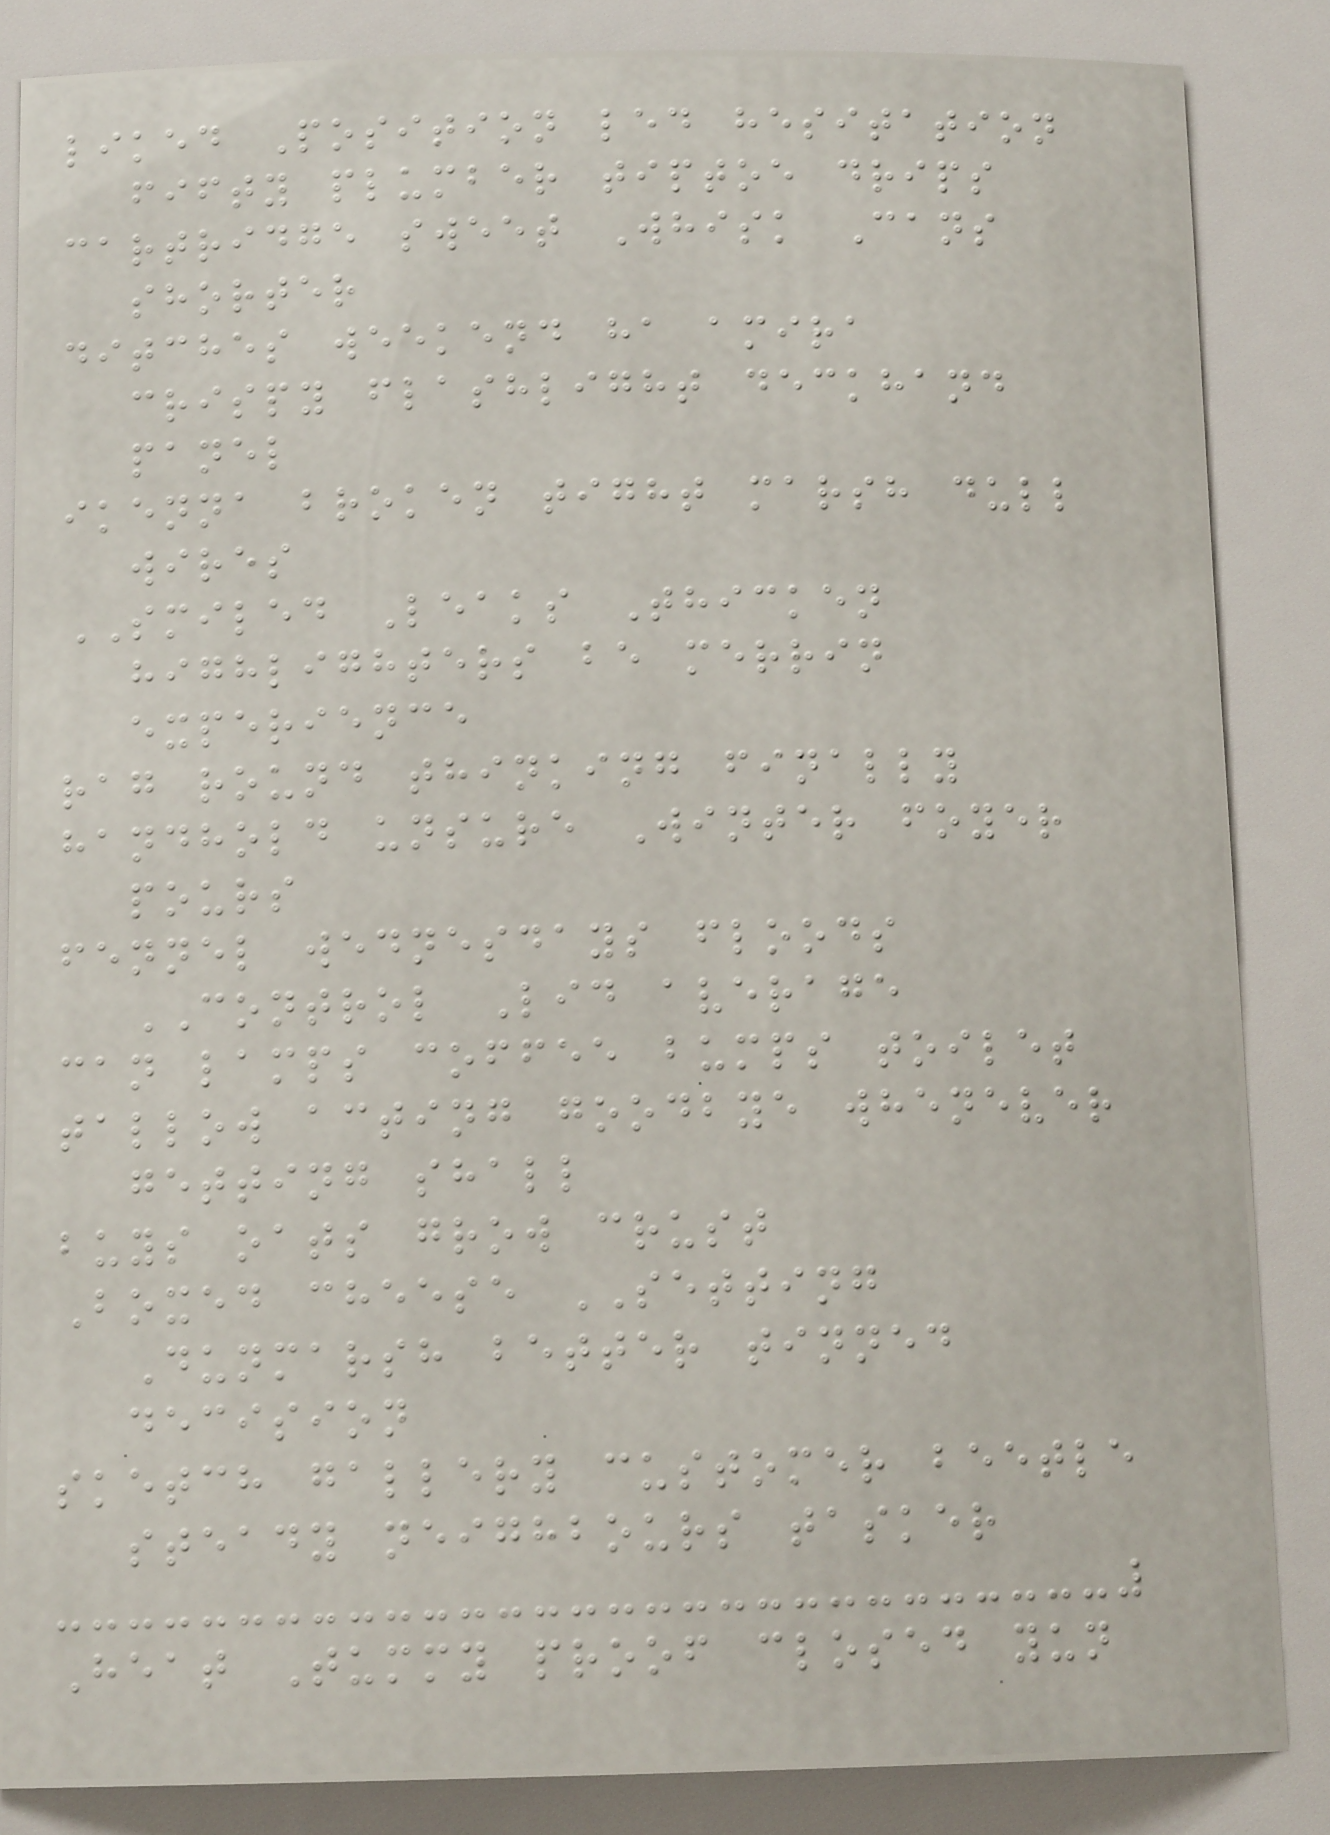liked Position led hesitation
fifty plumber tiptoe drips
cartridge sweet Whisk Cans
shorter
ditches weekend ha amira
crispy flashlight deckhand
panel
ikenna broken tight marsh dull
wires
SMILED Leaks Thicken
highlighters be merrin
experience
rag round thinking finally
handhold unsure Winter foyer
pours
fennel wednesdays floods
CONTROL Lid average
can lamps coffee bumps toilet
tallow acting goodbye whenever
getting shall
buys oats grow crust
Boxed cheese SETTING
Dunmarsh better tinned
decision
sketch gallery customer beetle
steady neighbours tasker
Heat Tummy proof closed yun
